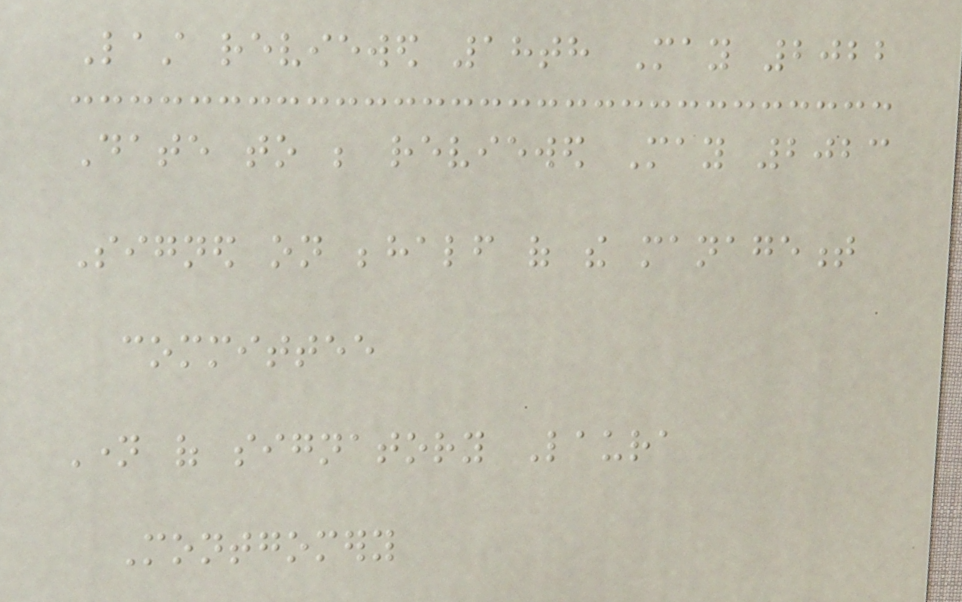Last reviewed 18th May 2022
Date to be reviewed May 2023
Signed on behalf of the management
committee
Name of signatory Laura
Montgomery
